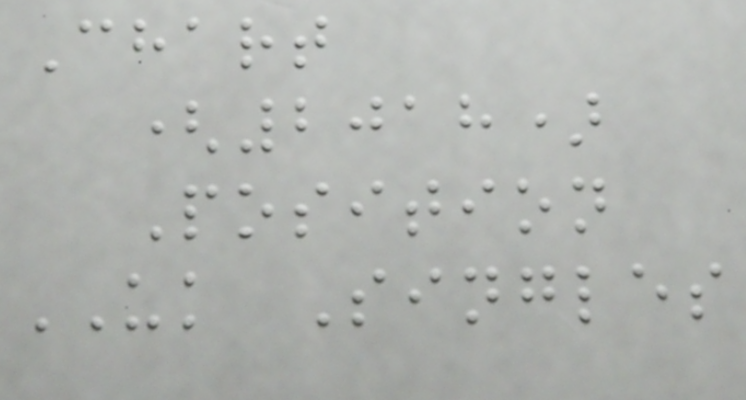Chart
(2018)
Position
UK Singles
